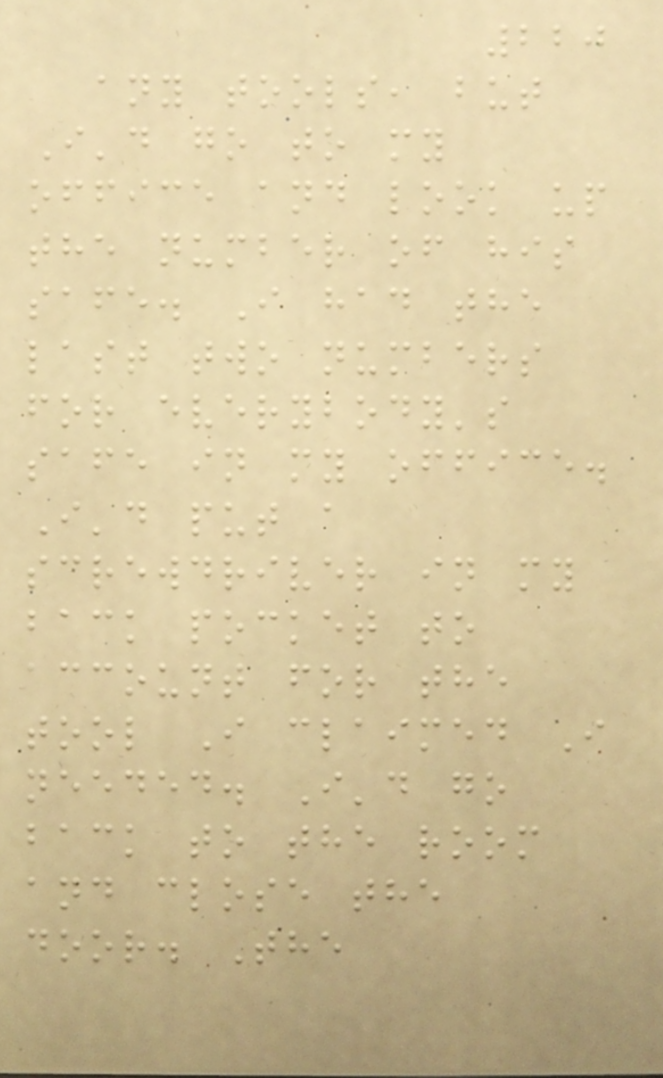220
any tools, but
I'd go to my
office and look up
the number of his
safe. I had the
last two numbers
for everybody's
safe in my office.
I'd put a
screwdriver in my
back pocket to
account for the
tool I claimed I
needed. I'd go
back to the room
and close the
door. The
